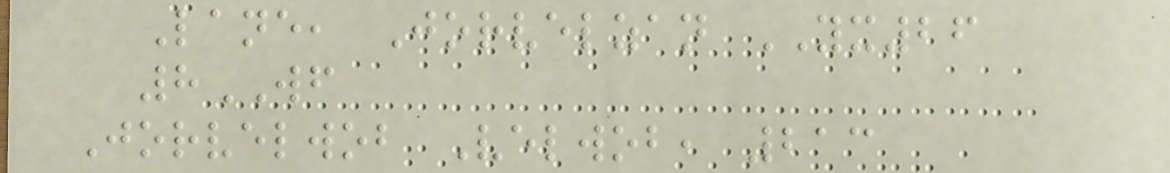Lane, Jorvelzan YX26
8WF
Jorvelwob Velwob, 213
